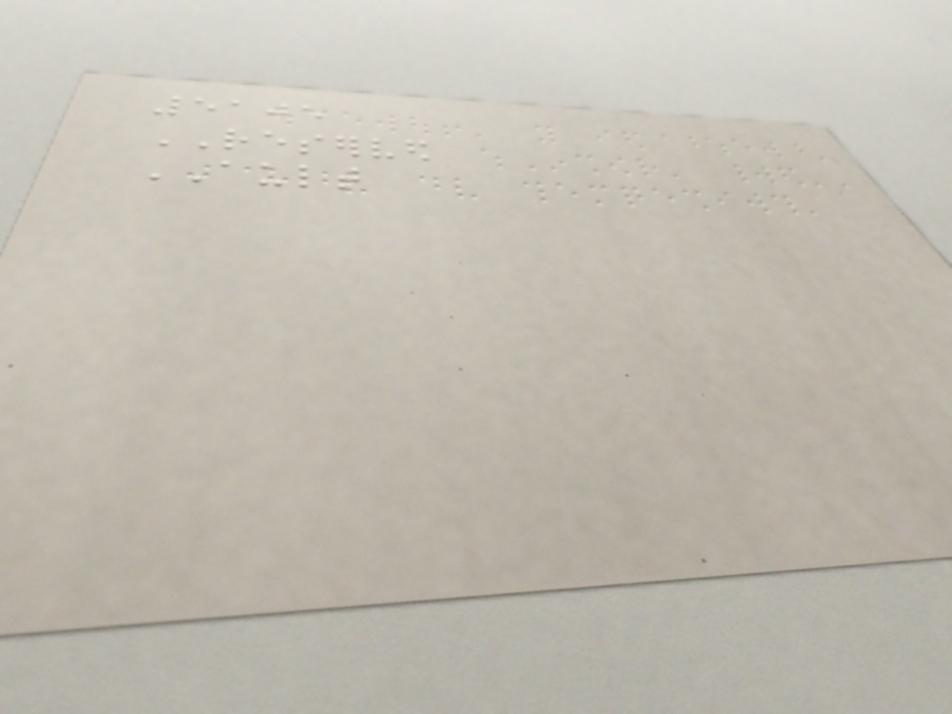5105
RESERVED
AULT
